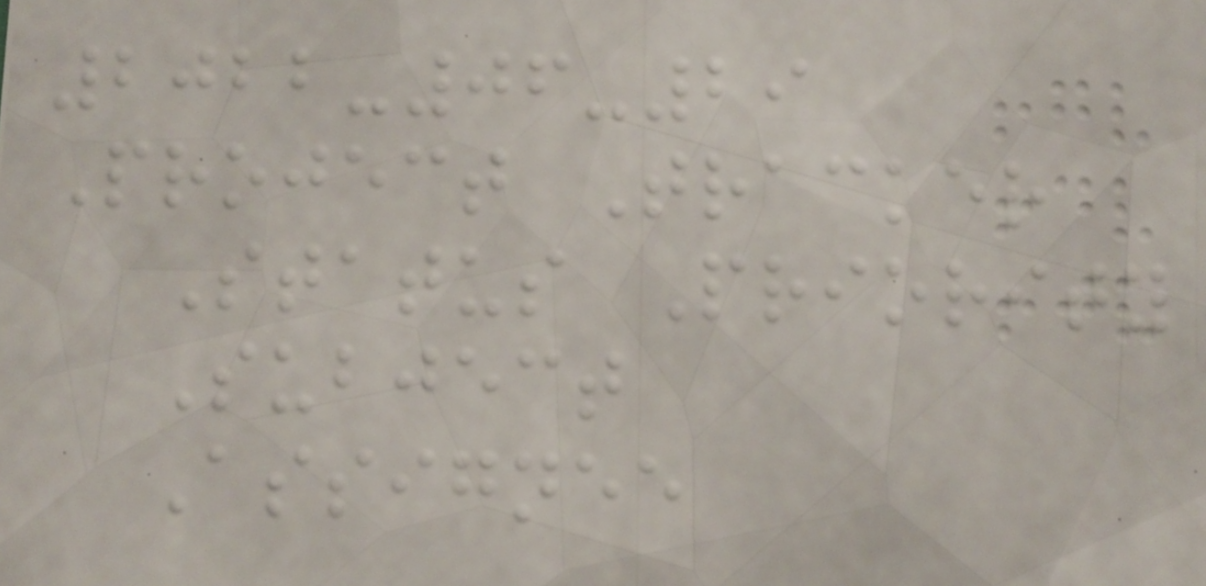2022-06-29
Project Tracker
Status Priority
Subject
Assignee
